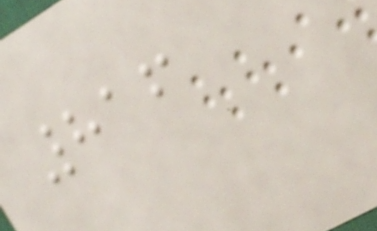816
